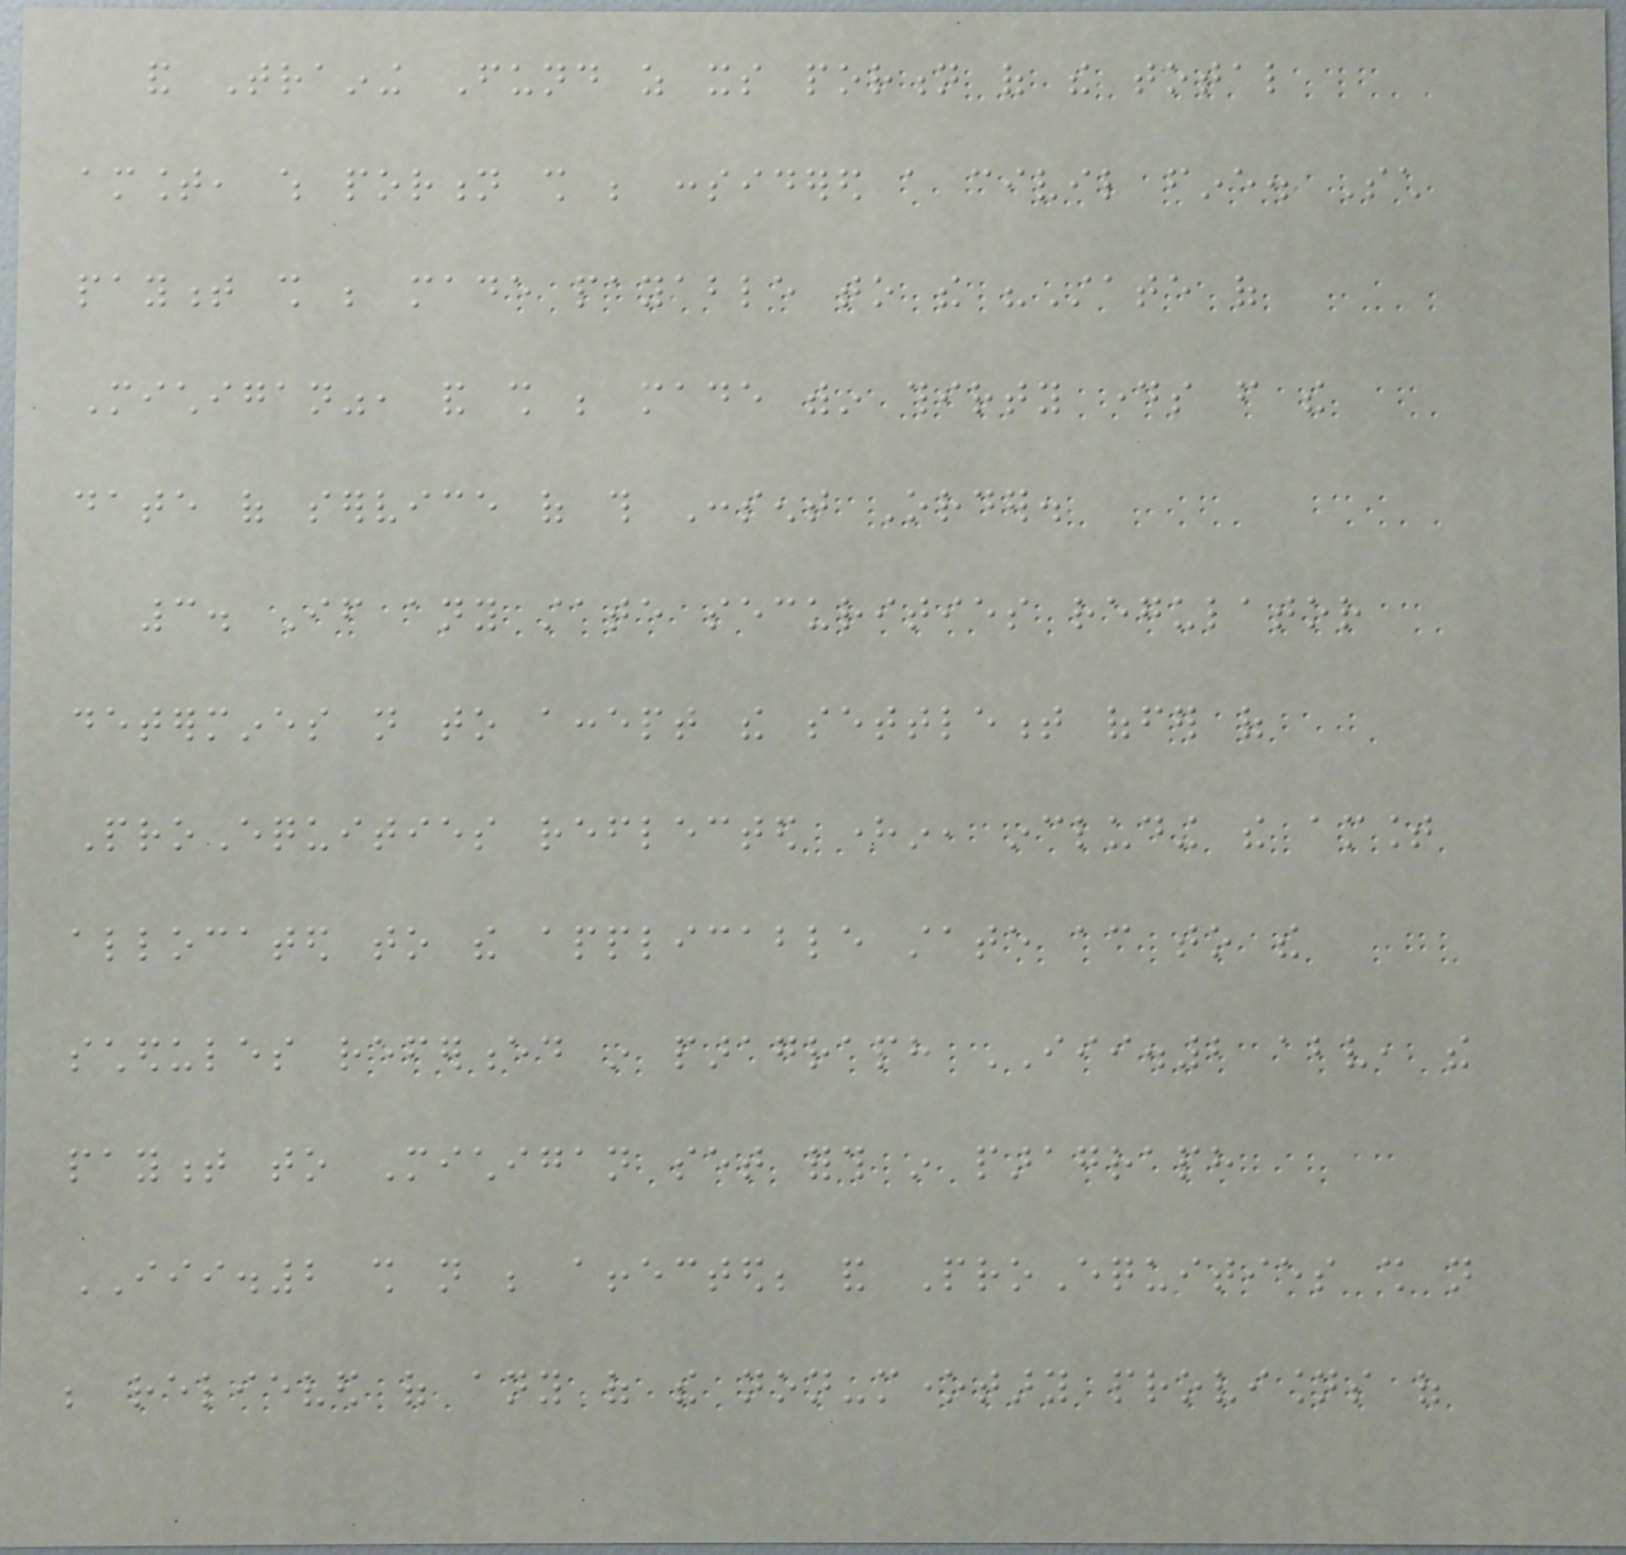and Training Fund as its portion of the total
amount, which portion shall be considered a civil fine. Such
payment shall be made payable to the "State of
Michigan", and shall be made within thirty days from the
date of service of this Consent Order.
3. If any state securities regulator
determines not to accept the settlement offer of
ProEquities reflected herein, including the amount
allocated to the applicable state according to the
schedules referenced in paragraph III.2 above, the
payment to Michigan set forth in paragraph
III.2 shall not be affected; and ProEquities shall not
be relieved of any of the non-monetary provisions of
